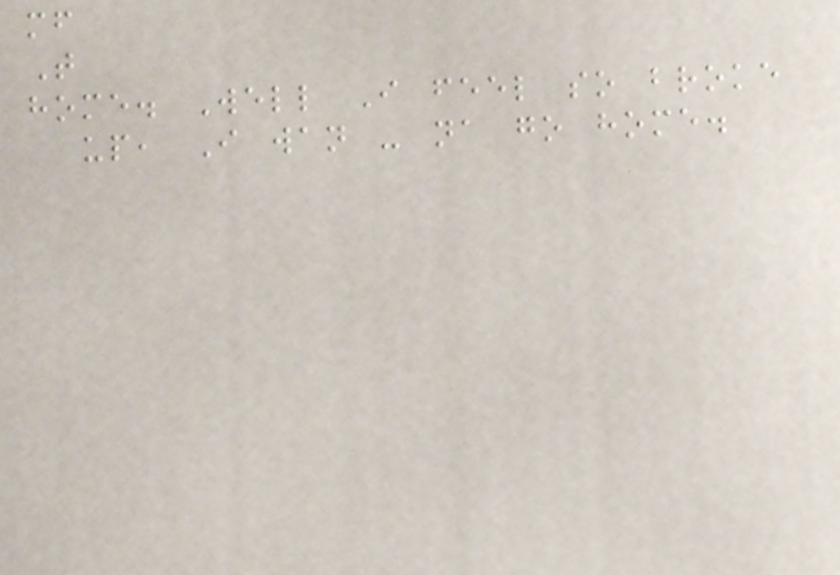mf
T
home. Well I feel so broke
up, I wan - na go home.
